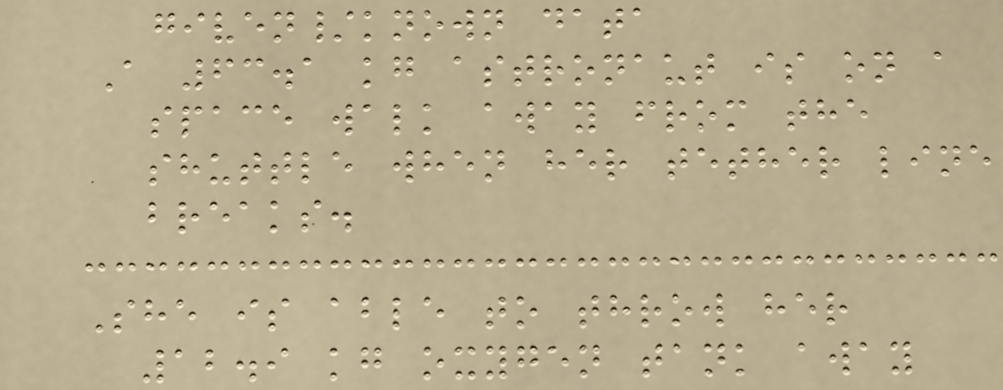given/known data
A 63.1 kg astronaut is on a
space walk away from the
shuttle when her tether line
breaks.
She is able to throw her
12.9 kg oxygen tank away
